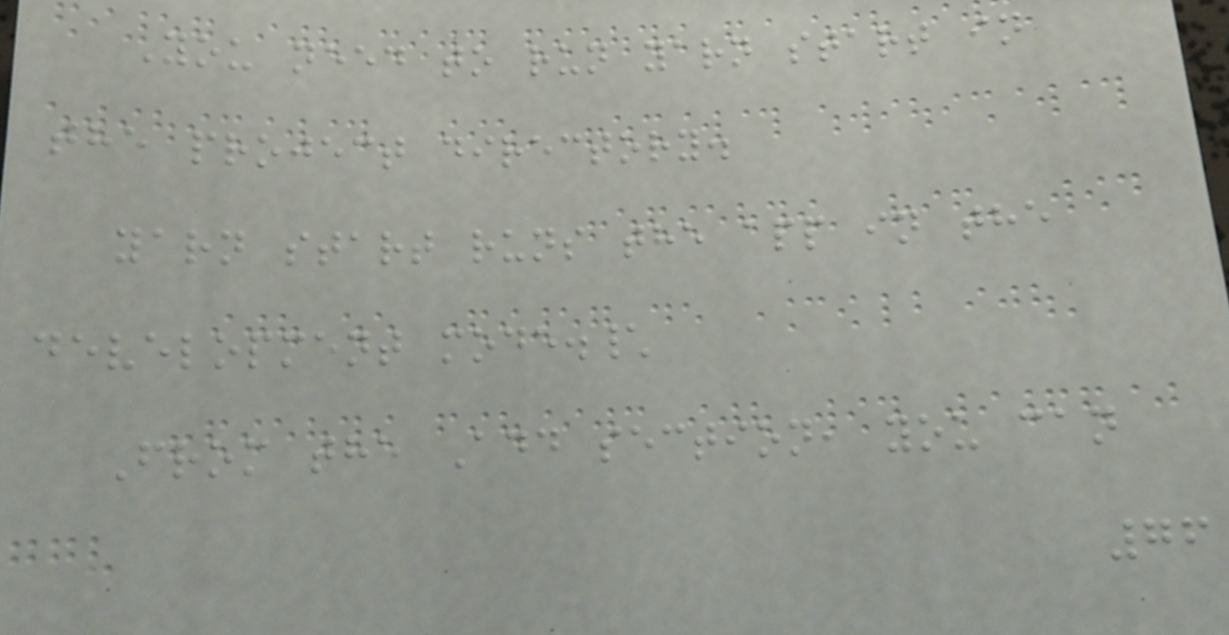You need to run yarn start in
the project directory.
yarn start runs the app in the
development mode.\
From the Add section, you can
76
